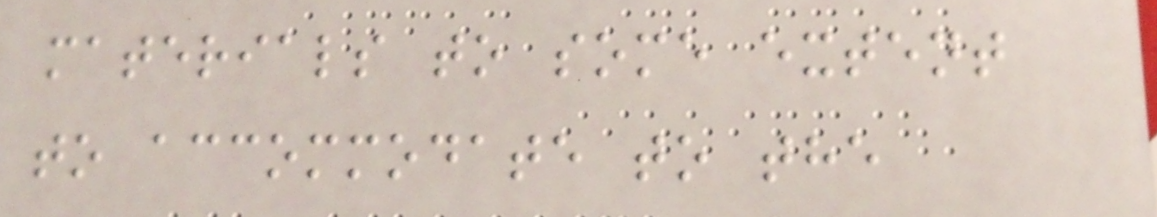materials to some extent
to accommodate to the
